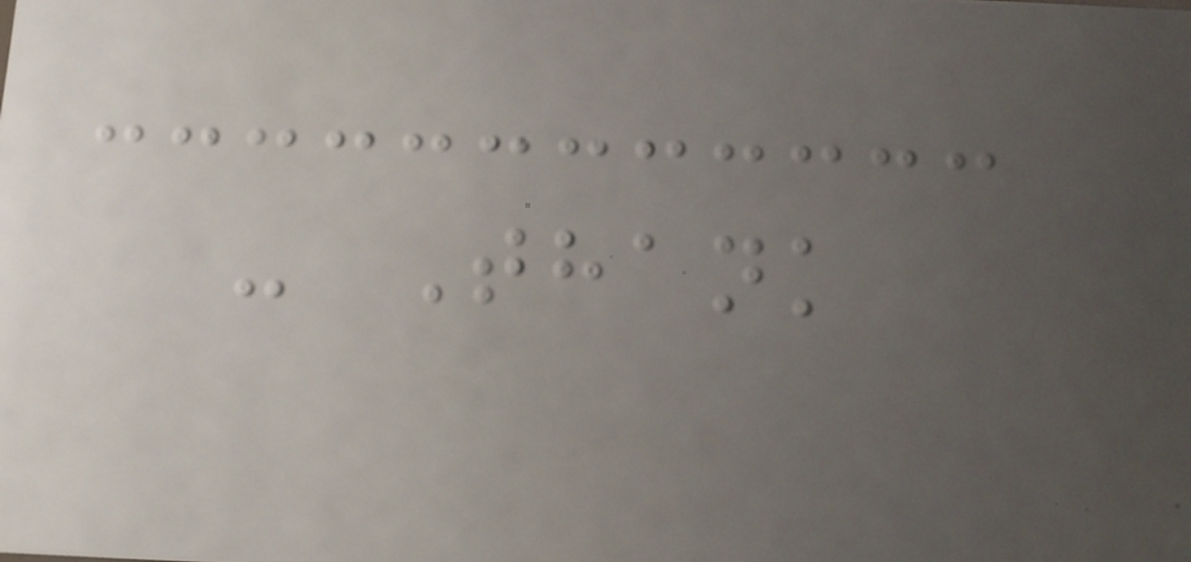- Thank
